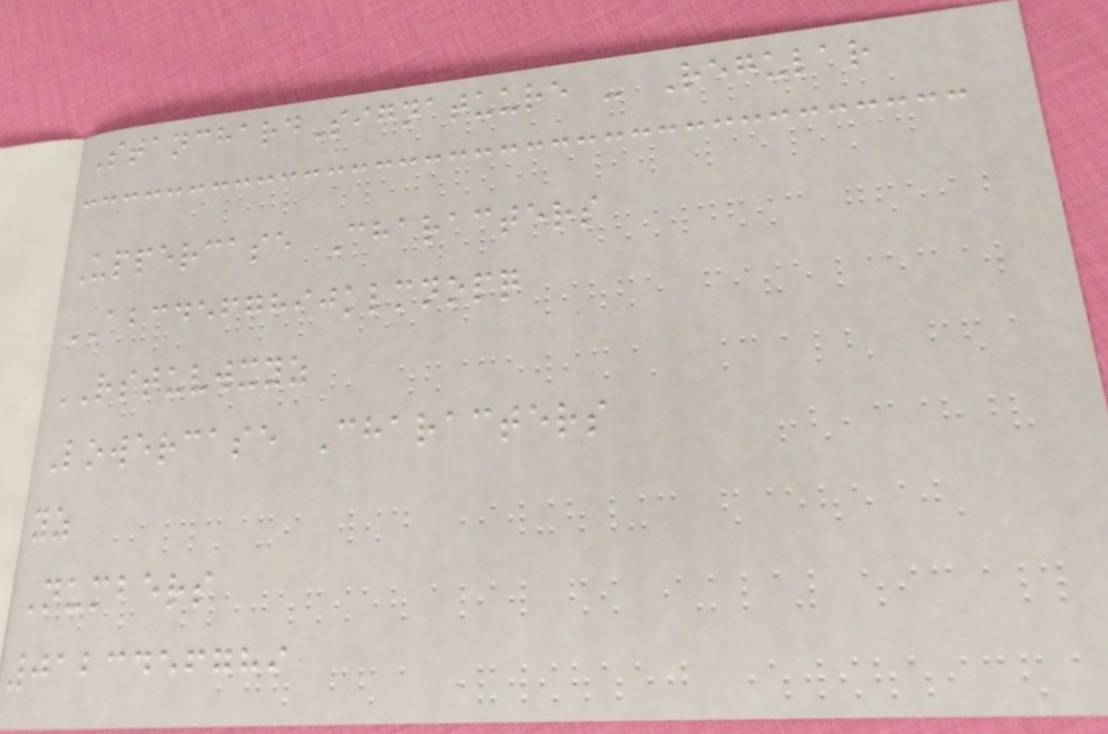StanchardSignatuure - Regular
Uppercase Characters
ABCDEFGHIJKLMNOPQ
RSTUVWXYZ
Lowercase Characters
yz
Numbers
0123456789
